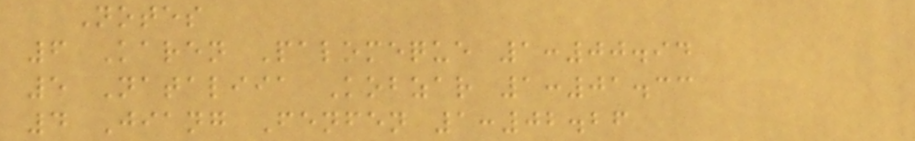Notes
6 Karen Palomeque 1:00.94
5 Nataliia Kobzar 1:01.33
4 Jiang Fenfen 1:02.26
